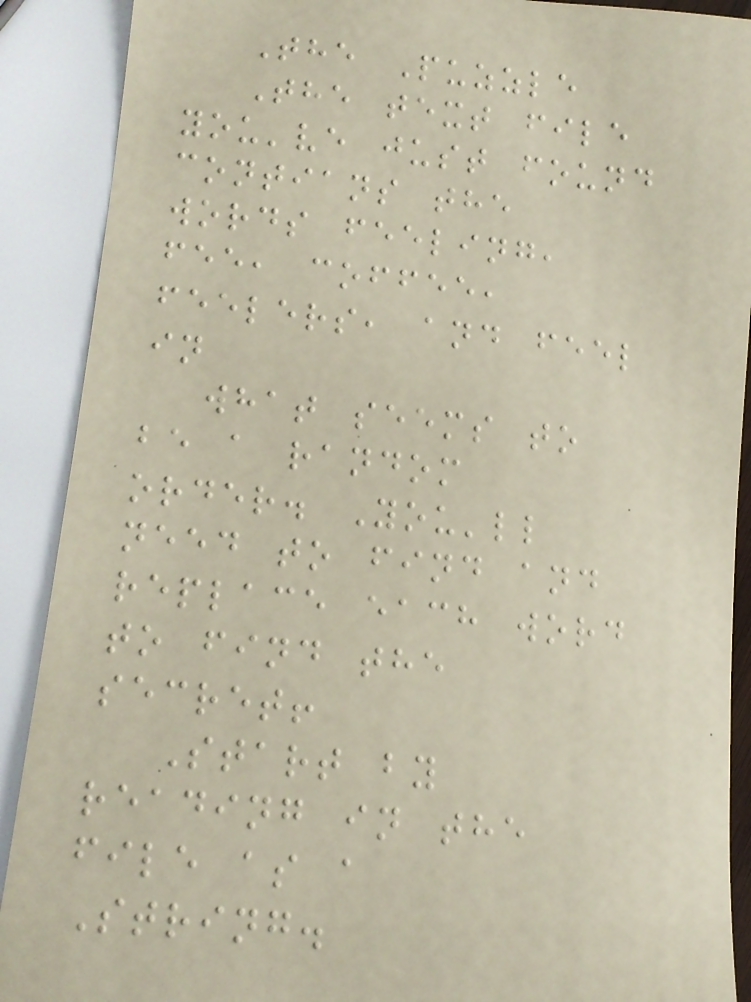The Puzzle
The text file
you've just found
contians the
words feeling,
fee, coffee,
feelers, and feel
in
what seems to
be a random
order. You'll
need to find and
replace each word
to find the
secret!
Start by
reading in the
file as a
String.
